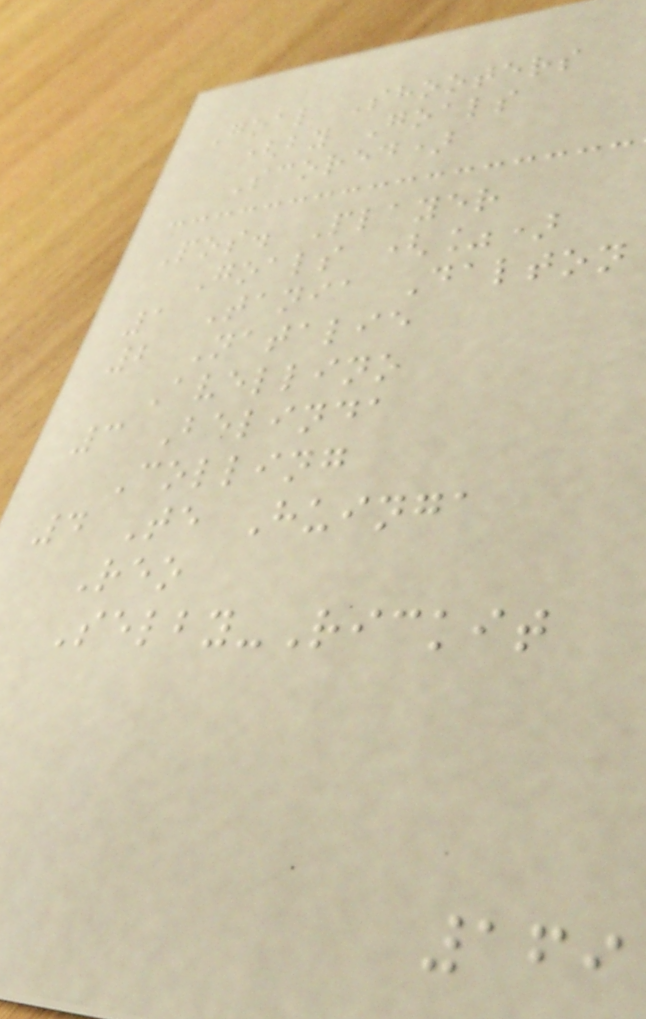Goal Shooters
(by Goals
Scored)
Pos. Player
Goals (%)
1 Tania Dalton
2 Natalie
Avellino
3 Belinda
Colling
4 Te Huinga
Reo
Selby-Rickit
169
